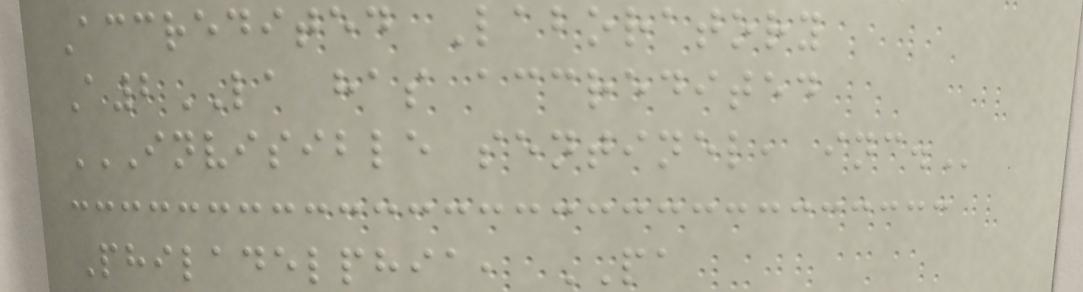Accredited Laboratory
A2LA has accredited
INVISIBLE SENTINEL, INC.
Philadelphia, PA
